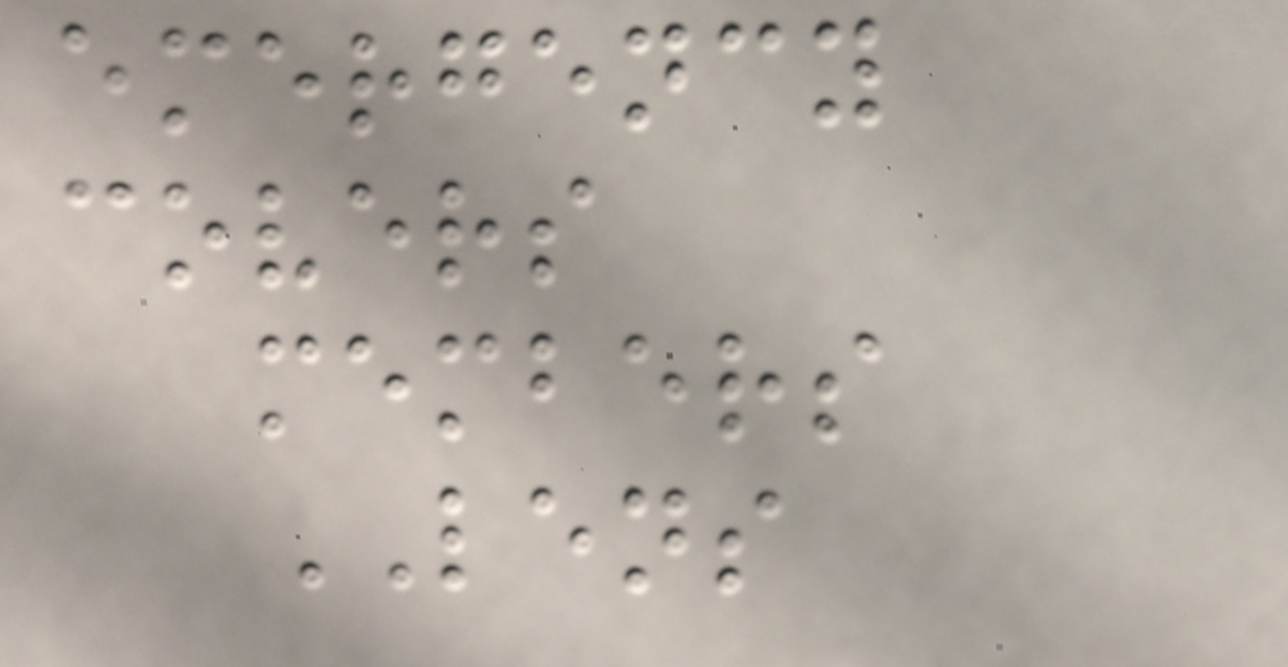emergency
covers
members
LENS
